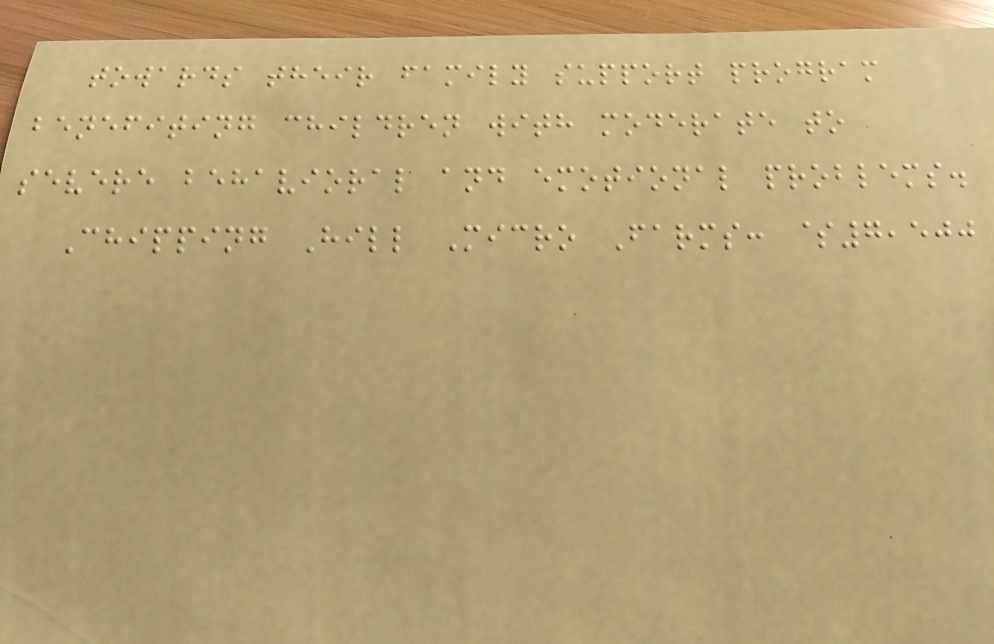towards their family support program
benefiting children with moderate to
severe behavioral and emotional problems.
Chipping Hill Micro Farms: $7,500
